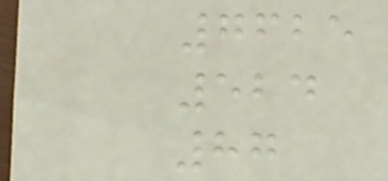7625
524
87
